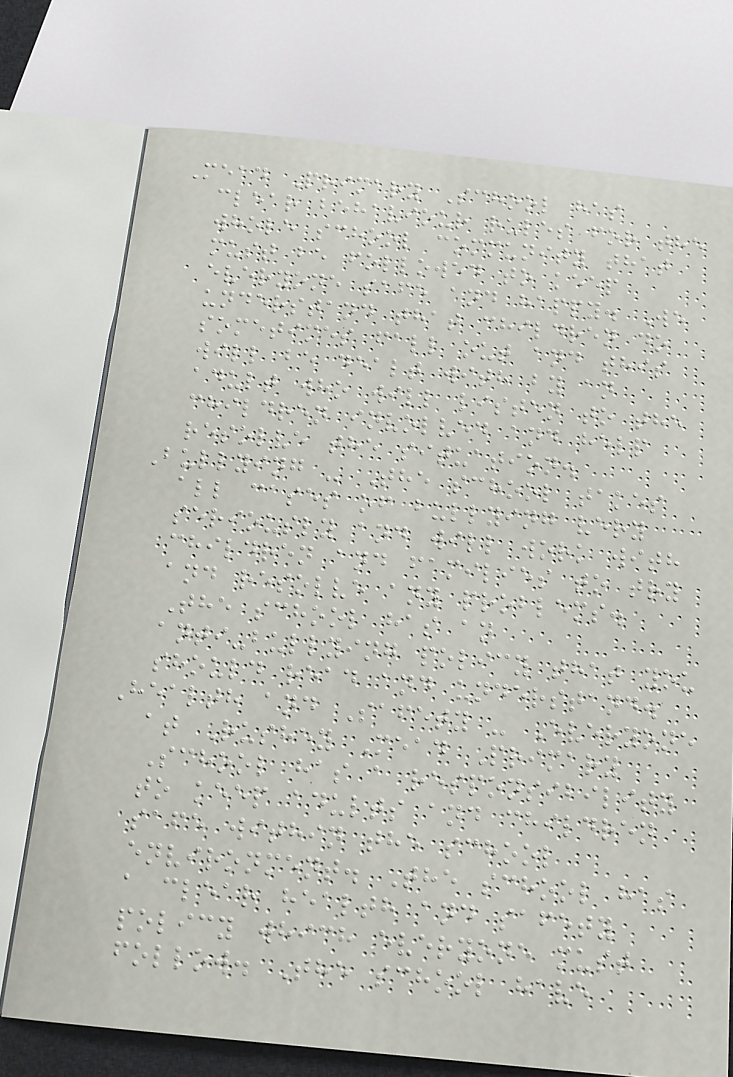Mead Primary School has
clear behaviour rules for the
whole school community that
must be followed to keep
everyone safe and happy. We
understand that children do
sometimes fall out and this
will be dealt with by an
adult who will listen to the
children involved and help
resolve the situation.
Bullying - The school takes
all cases of bullying very
seriously and will work with
children and families to try
and resolve any problems.
The school has an
anti-bullying policy that you
should read and understand.
Health and Safety - Everyone
at Rushey Mead Primary
School has a responsibility
to keep adults and children
safe within the school
environment. The school has
a clear health and safety
policy which everyone must
follow. The school have
